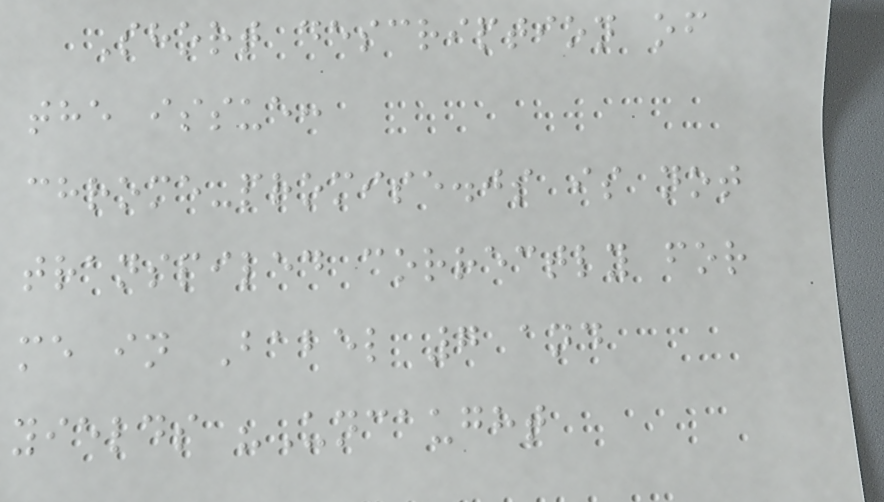Short description of
the issue:
chrome-promise.js is not
transpiled correctly for
me in Babel 7 and
yields "Uncaught
